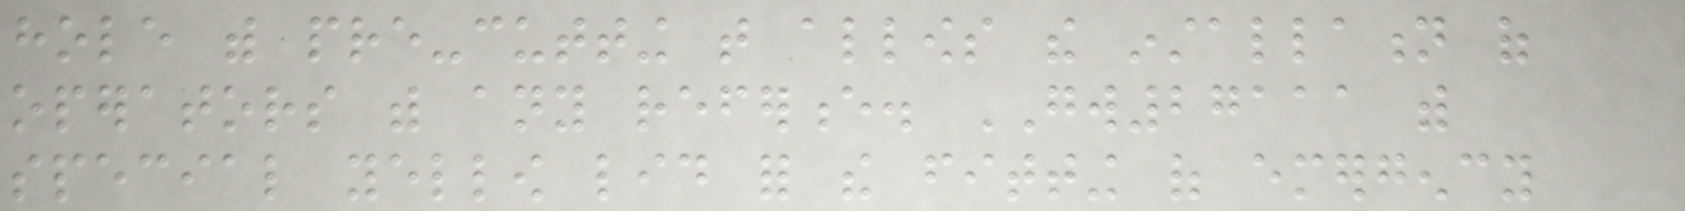hole with pre-cutting that allows the installation of
operators with any reference. GW27111 with
special yellow lid for the fitting of emergency
